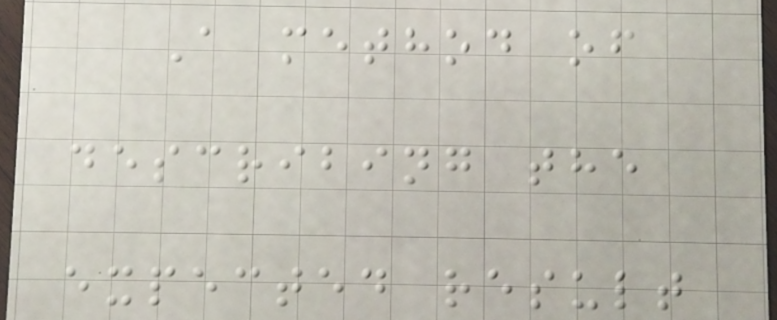A method of
describing the
expected result
